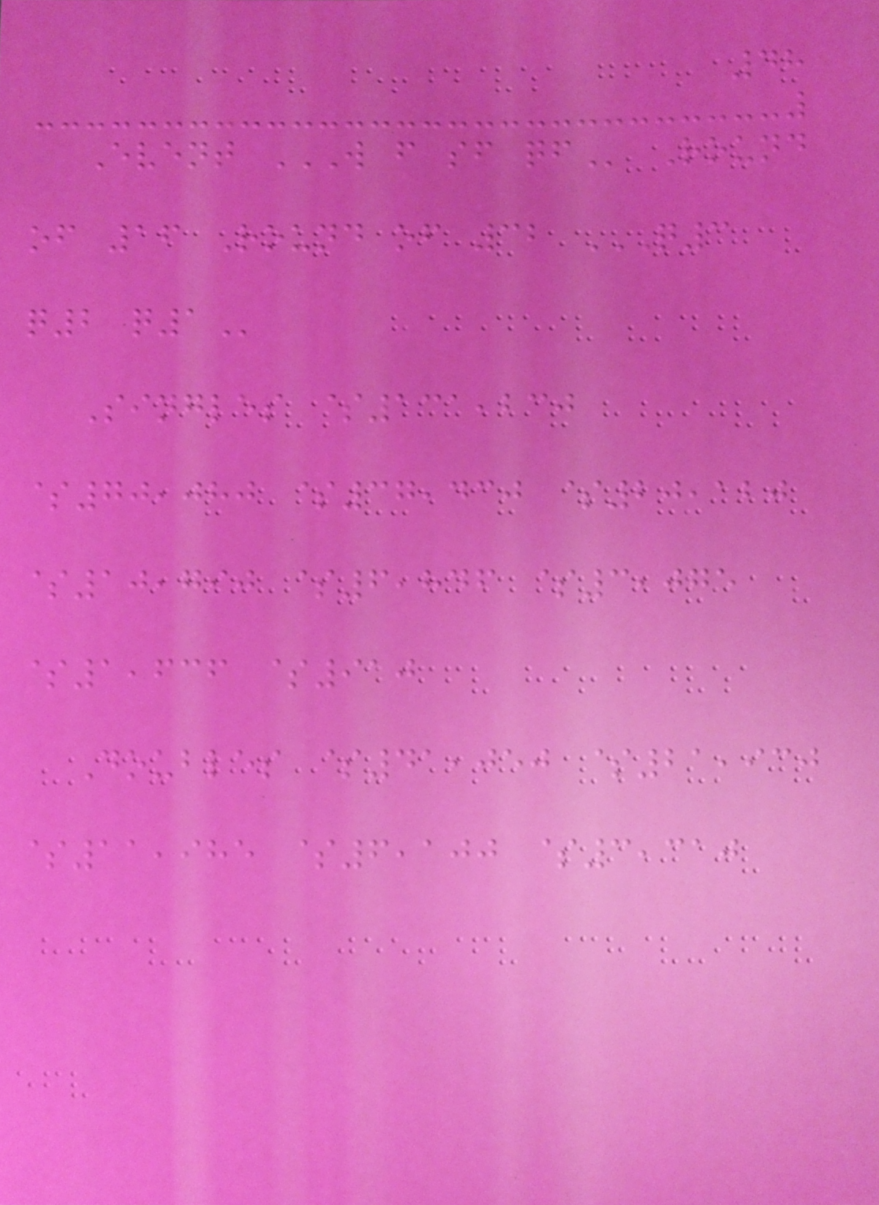48
Event W F SF QF Round
of 16 Round of 32 Q3
Q2 Q1
Singles $131,230
$70,080 $37,430 $20,120
$10,790 $6,846 $3,075
$1,636 $910
Doubles $41,050 $21,930
$11,985 $6,100 $3,310
